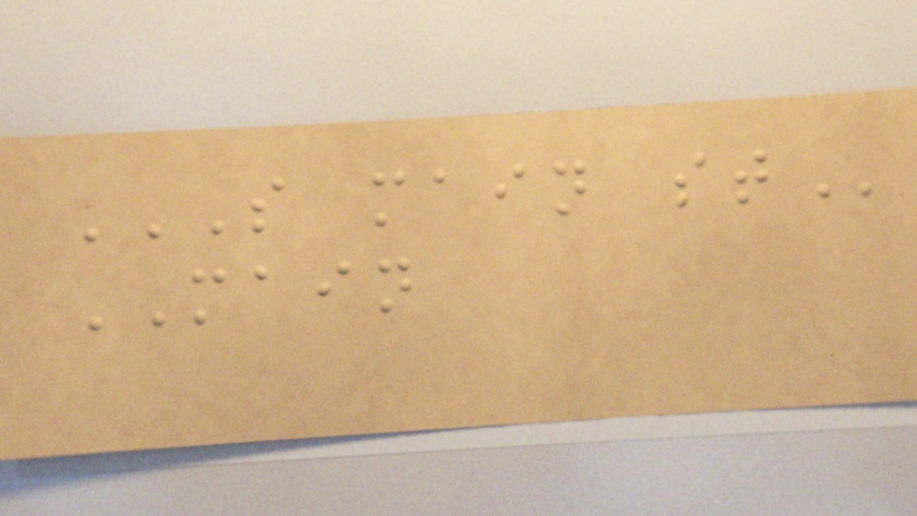S MAIN ST
MAIN
